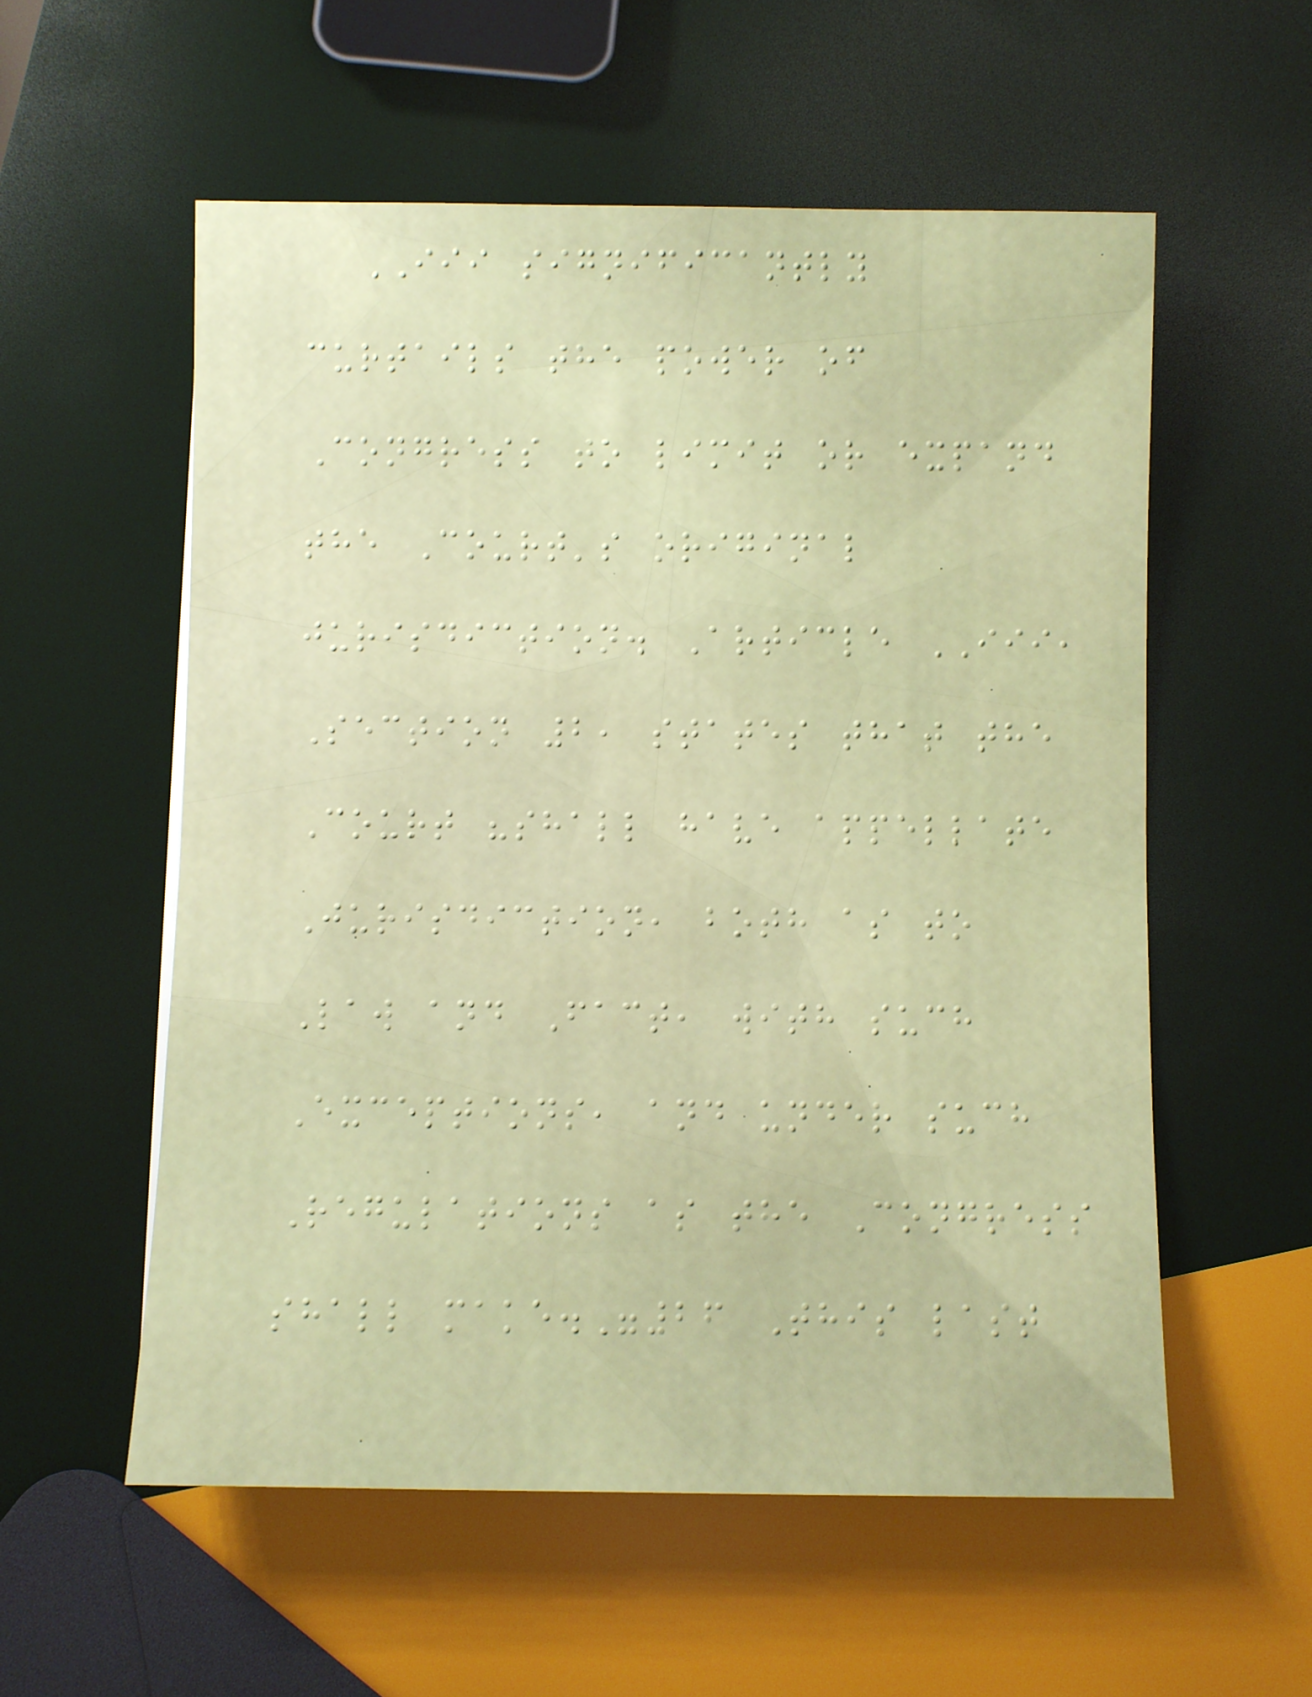III significantly
curtails the power of
Congress to limit or expand
the Court's original
jurisdiction. Article III,
Section 2, states that the
Court "shall have appellate
Jurisdiction, both as to
Law and Fact, with such
Exceptions, and under such
Regulations as the Congress
shall make."26 This last
